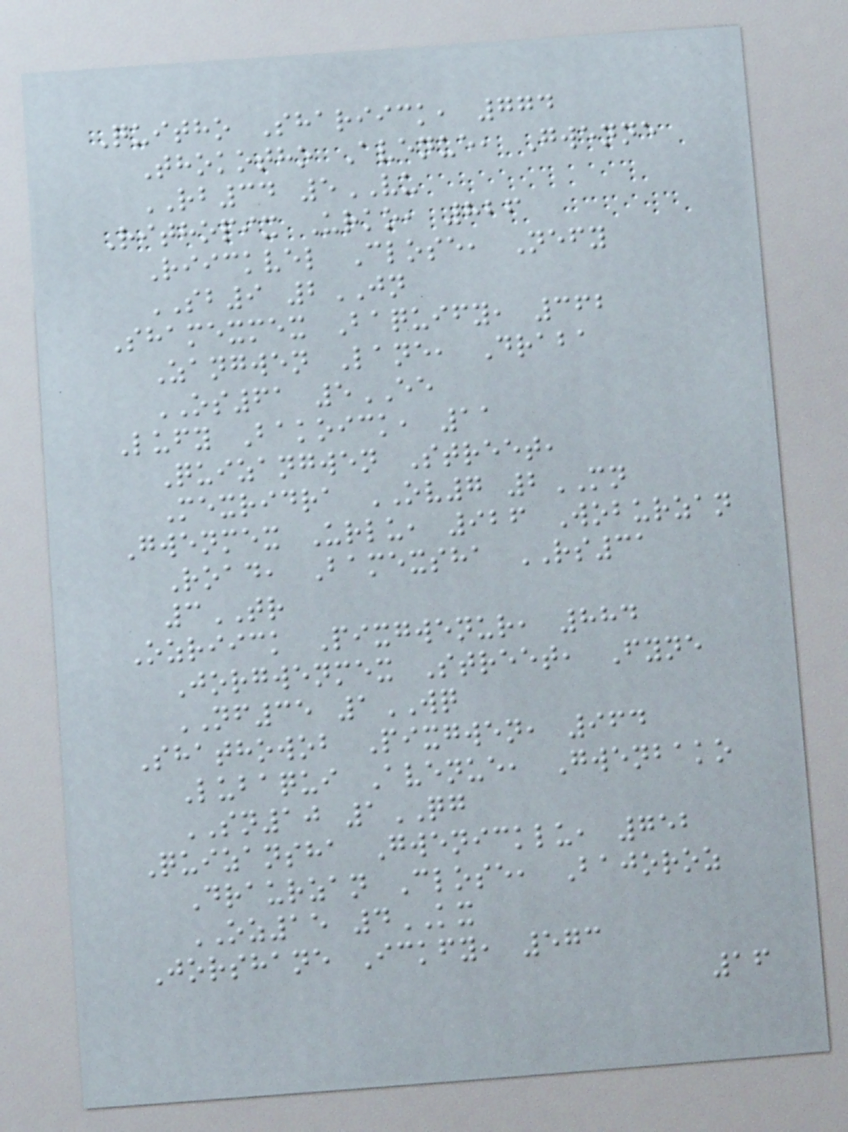Quitho Shariick, 774
Thokotho Avenue, Gwenne
RB34 5VU
Rithopix Urko, 826
Riickvel Close, Nefy
SB9 2JN
Shamexmex Baquify, 362
Zangwen Lane, Draba
OS61 5EE
Lufy Bakoick, 11
Quizangwen Street,
Mexridra OV7 2MN
Gwenmex Urlu, 926 Woburzan
Road, Bamexsha RS31
3TR
Ozriick Pixgwenur, 884
Jorgwenmex Street, Fyne
NF35 1WQ
Shathowob Pixgwen, 964
Lubaqui Avenue, Gwenbako
SN10 1QG
Quizansha Gwenicklu, 752
Draurzan Close, Bajoroz
OZ15 4KX
Jorshane Ickfy, 573
16
